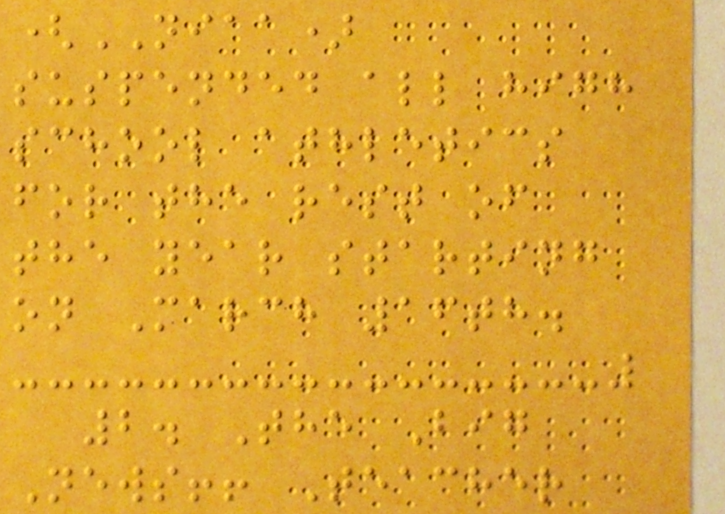(NIAA)
suspended all high
school athletics
for the rest of
the year starting
on March 16th.
2. The Big
News!! Teacher
